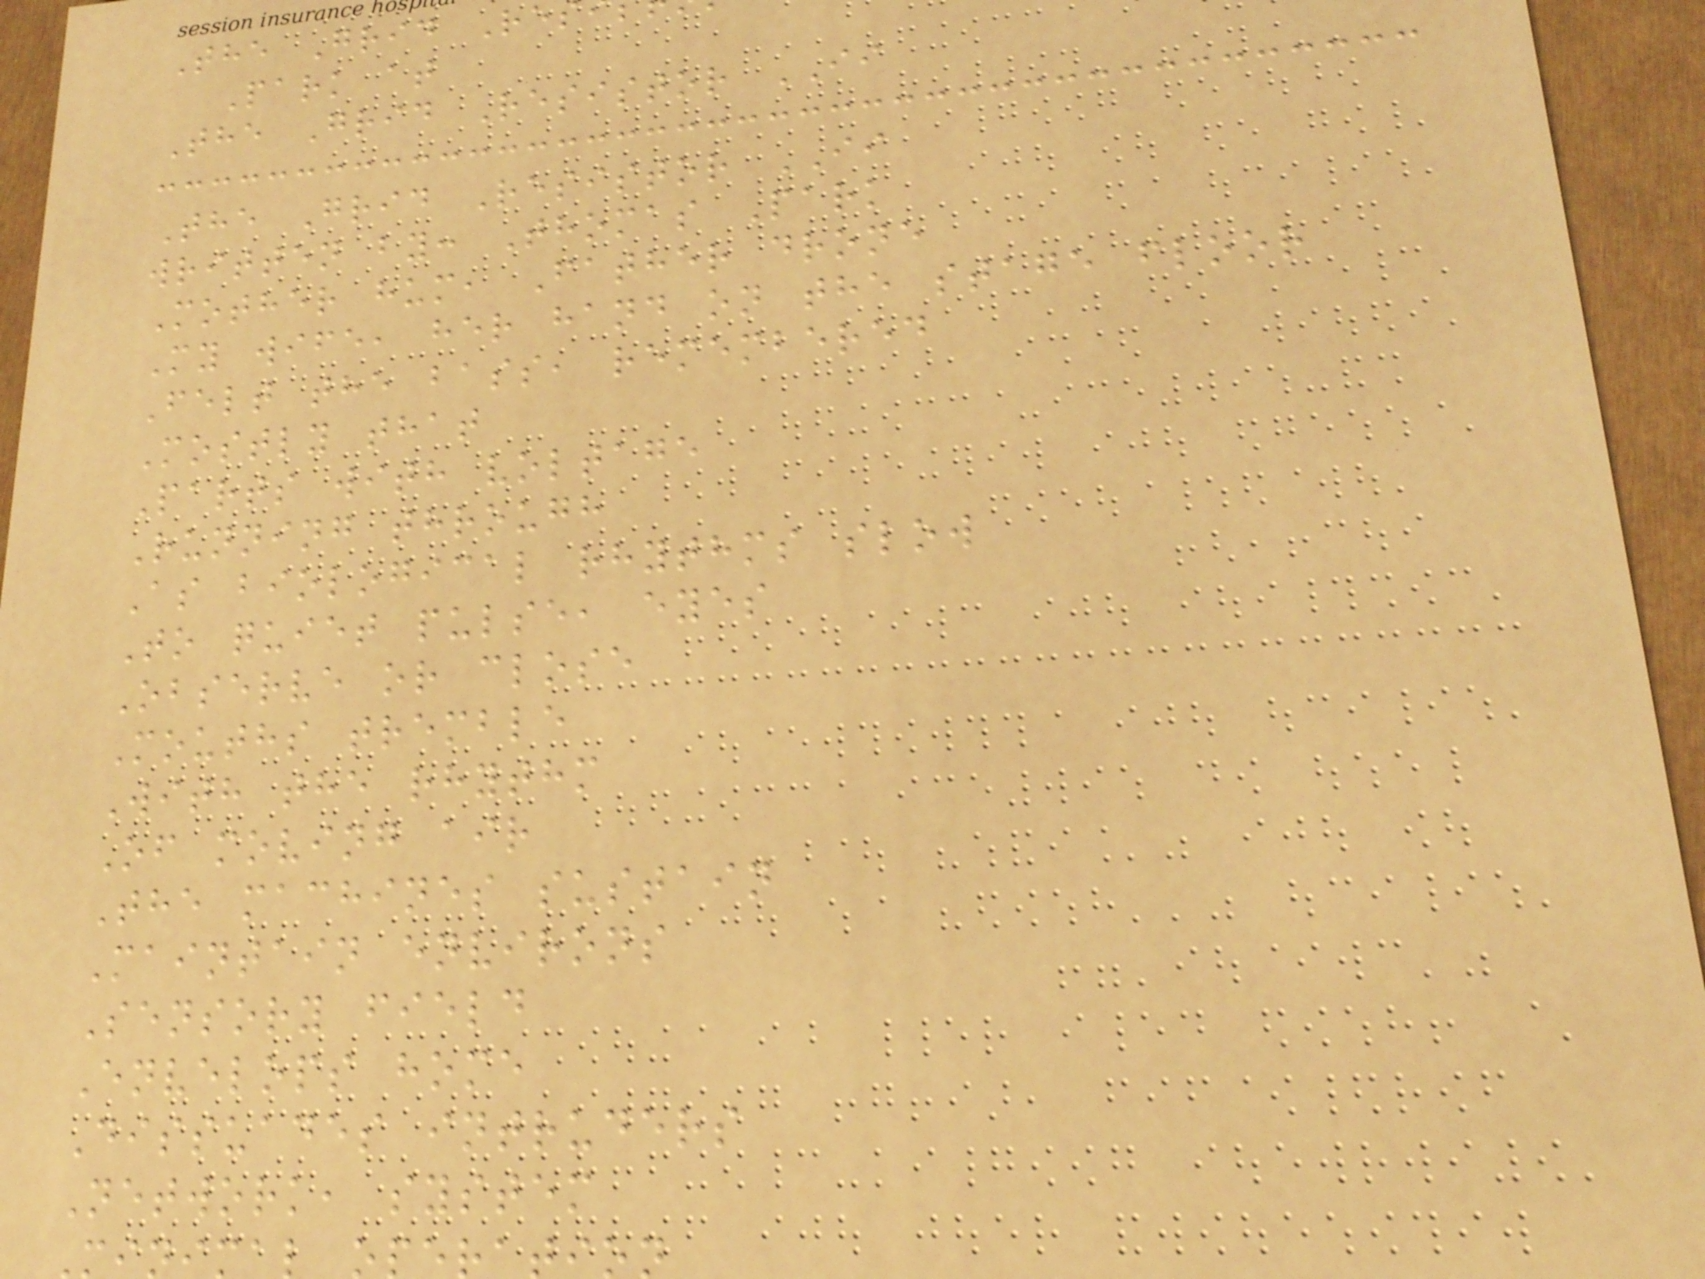The Grid Re
Park at
The Grid Resistor II
The Grid Resistor II
written by: Thomas Park
Mother hum, Father drone
My wife, her hand on the stage floor
Felt the bass, remembered
Mostly that
Parts with voltage
Running through
As biological rhythms slow
To quiet pulse, eyes
Observe or close
Mouths tremble
With the rhythm
Of moving air
The machines sustain
Maintain environs
Sensory field
Envelops home
Dissuades intruders
Network, system
